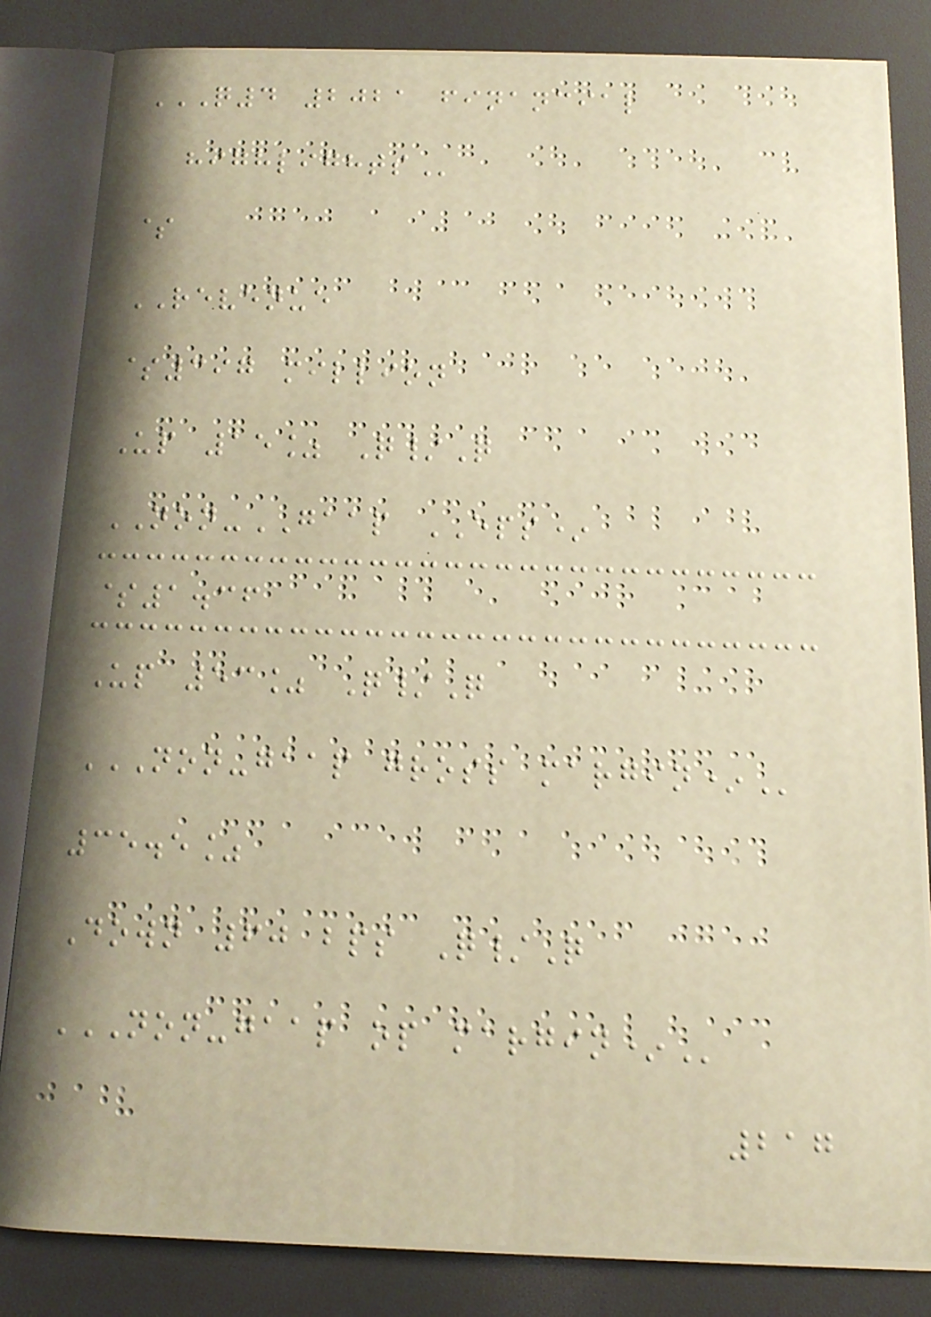Q4 2021 FINANCIAL
HIGHLIGHTS
$
REVENUE
$397 million
Up 15% Q/Q
NON-GAAP EPS*
$1.36
Up 53% Q/Q
NON-GAAP GROSS MARGIN*
35.5%
Down 60 bps Q/Q
NON-GAAP OP MARGIN*
217
